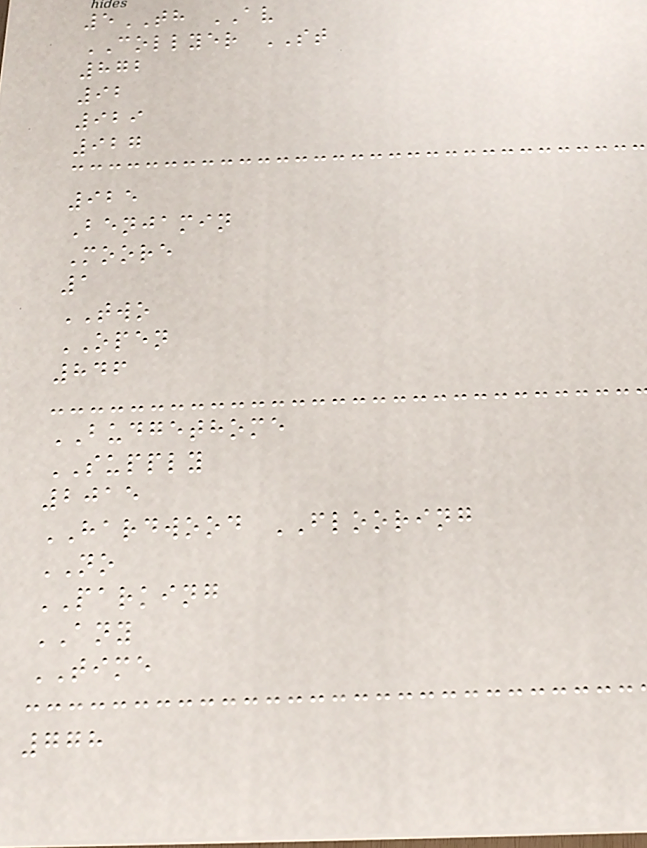5TH AV
COLLYER ST
872
92
929
927
925
Benjamin
Moore
1
TWO
OPEN
846
BUDGETHOME
SUPPLY
2015
HARDWOOD FLOORING
NO
PARKING
ANY
TIME
778
